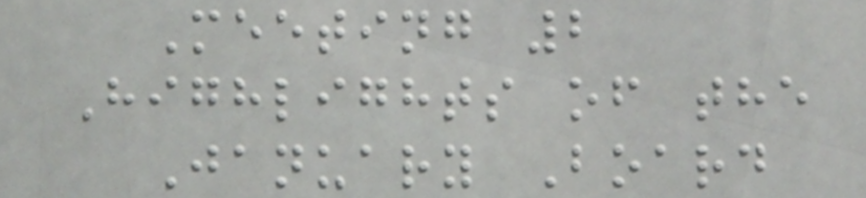Meeting 2
Highlights of the
January Board
